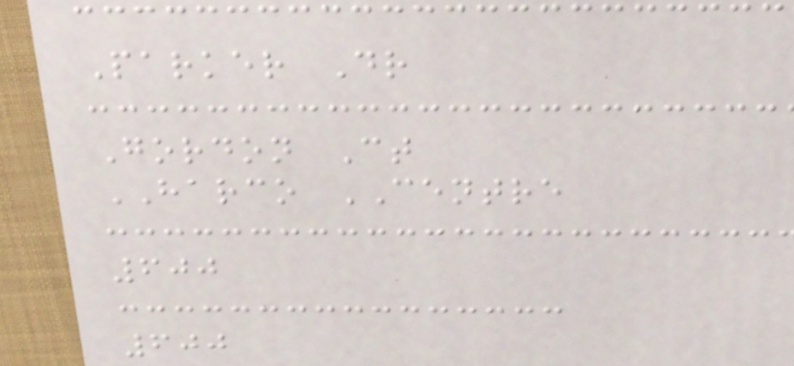Parker Dr
Gordon Ct
HARCO CENTRE
600
600
